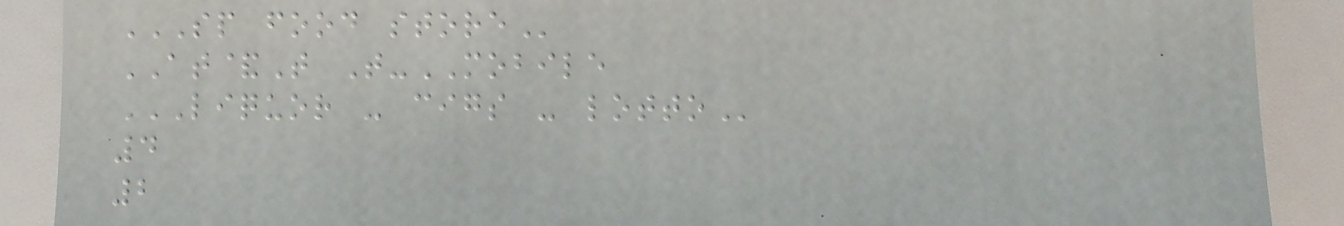SP FOOD STORE
AT&T T-MOBILE
LIQUOR - CIGS - LOTTO
4
2
